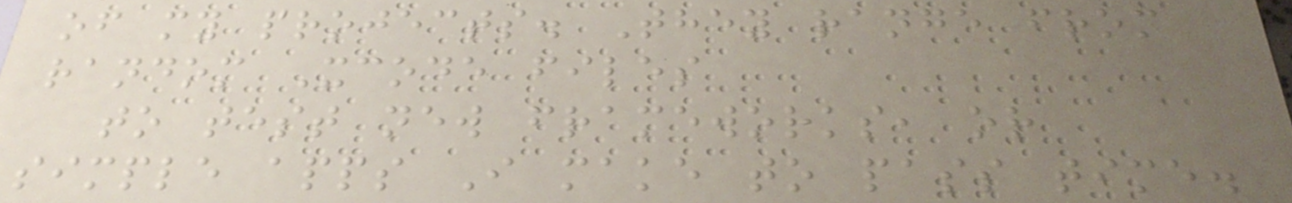of my projects. They range from
random Xcode files
to test new frameworks, or
simple apps I make to pass time.
